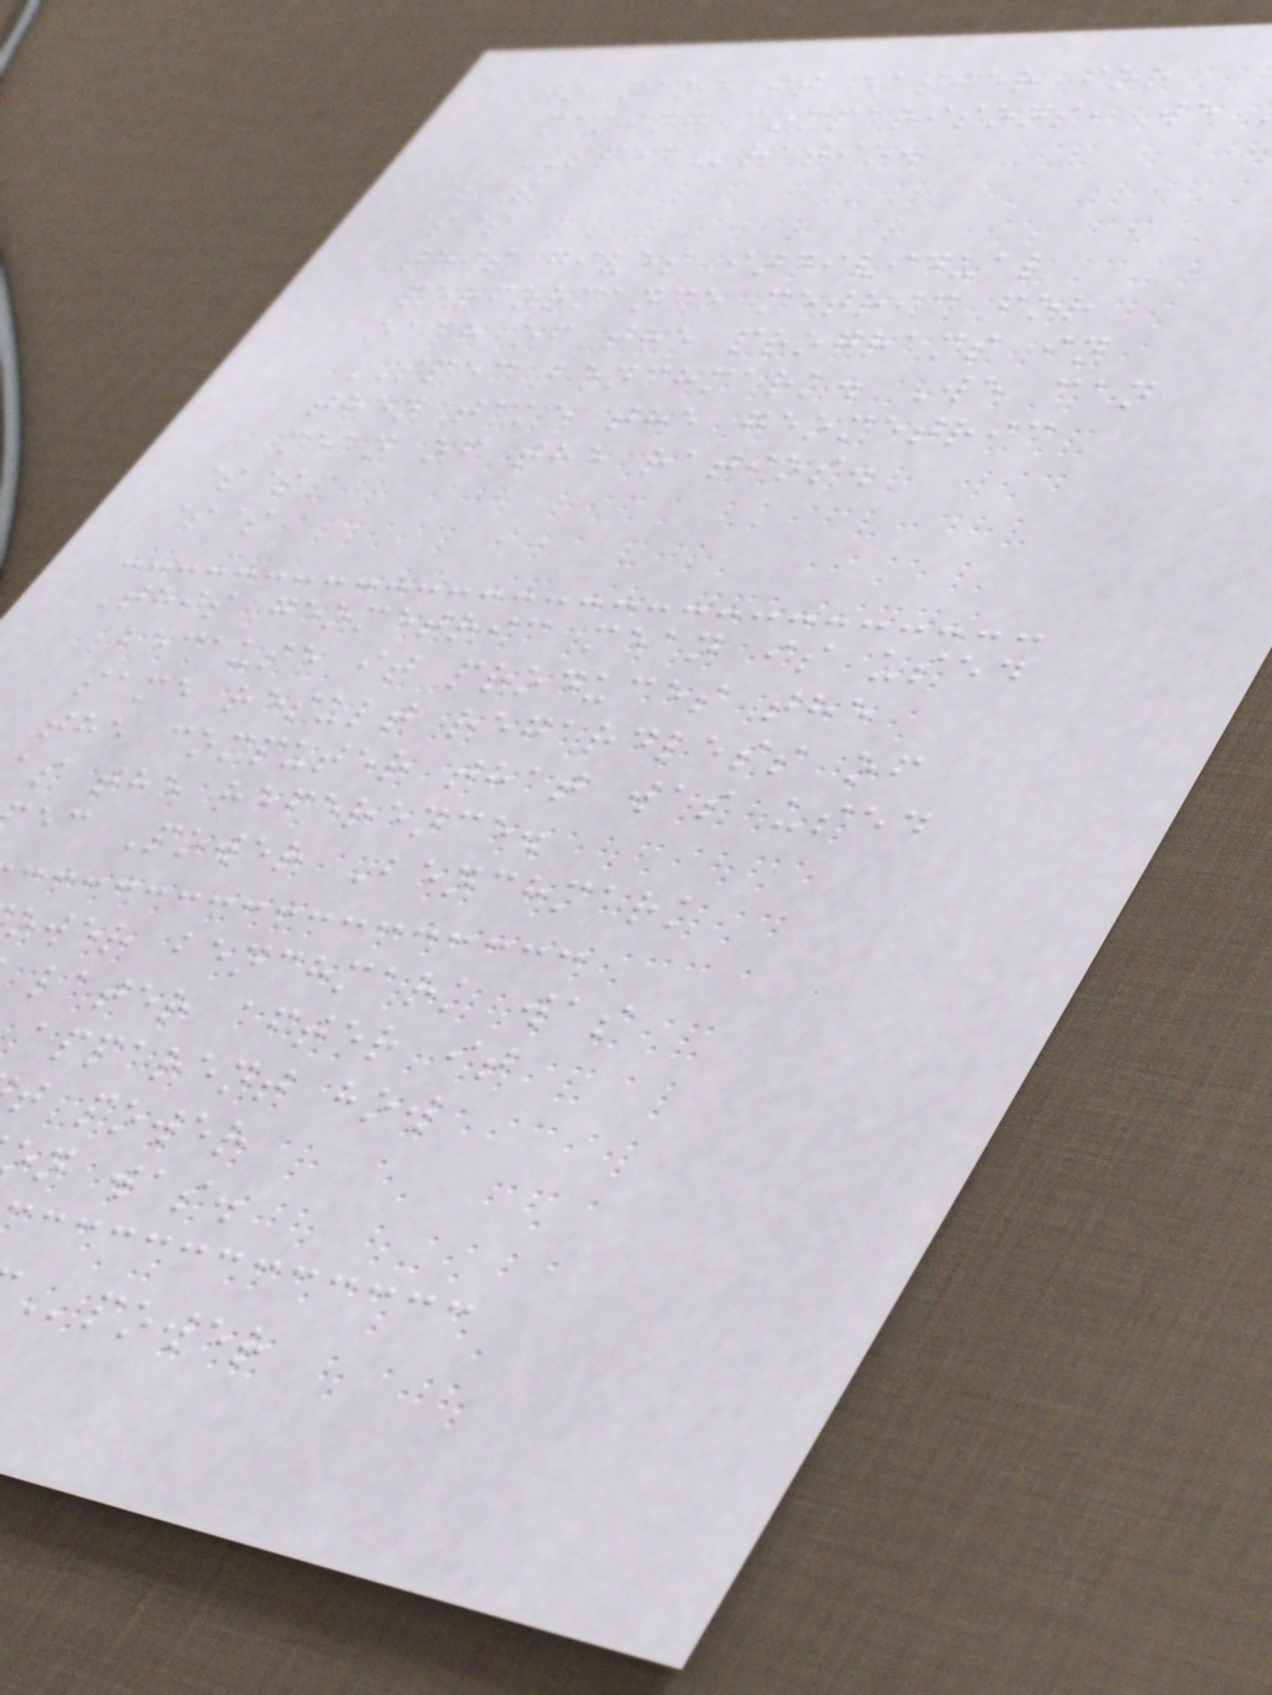To make it easier for
making comparisons, we
SPECratio.
$$
$$
This gives individual
performance metric for
each of the programs in
SPEC benchmark. We can
then take the geometric
mean of the ratios.
$$
$$
This geometric mean is used
because it produces the
same result regardless of
the computer that was used
as the reference.
ec Power Benchmark
ower benchmark was
later after it
apparent how
t power
n was.
